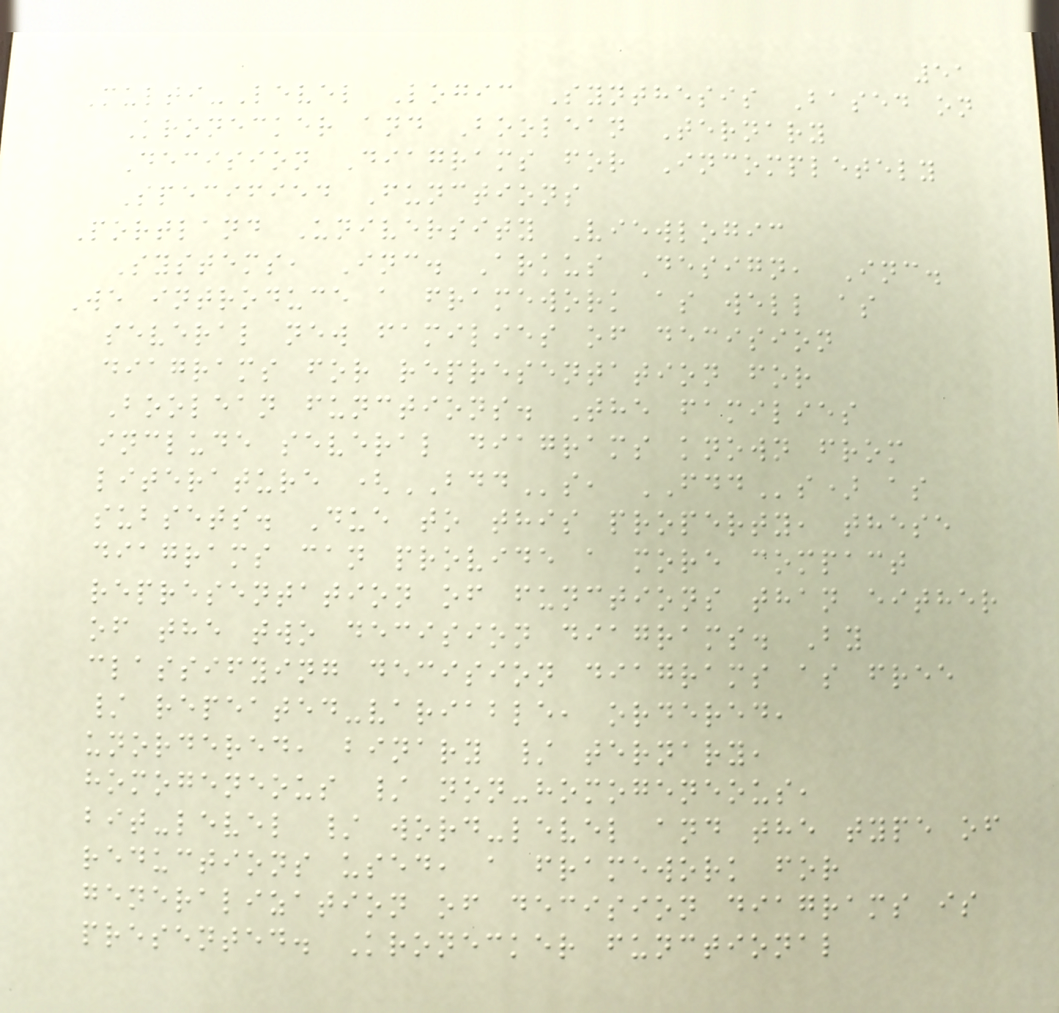51
Multi-Level Logic Synthesis Based on
Kronecker and Boolean Ternary
Decision Diagrams for Incompletely
Specified Functions
Portland University Viewlogic
Systems, Inc. Arkus Design, Inc.
We introduce a framework as well as
several new families of decision
diagrams for representation for
Boolean functions. The families
include several diagrams known from
literature (BDDs, FDDs) as
subsets. Due to this property, these
diagrams can provide a more compact
representation of functions than either
of the two decision diagrams. By
classifying decision diagrams as free
/ repeated-variable, ordered,
unordered, binary / ternary,
homogeneous / non-homogeneous,
bit-level / word-level and the type of
reductions used, a framework for
generalization of decision diagrams is
presented. Kronecker functional
